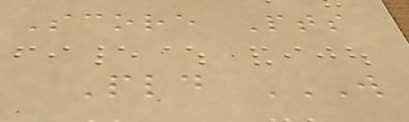Score Pts
Pld W
